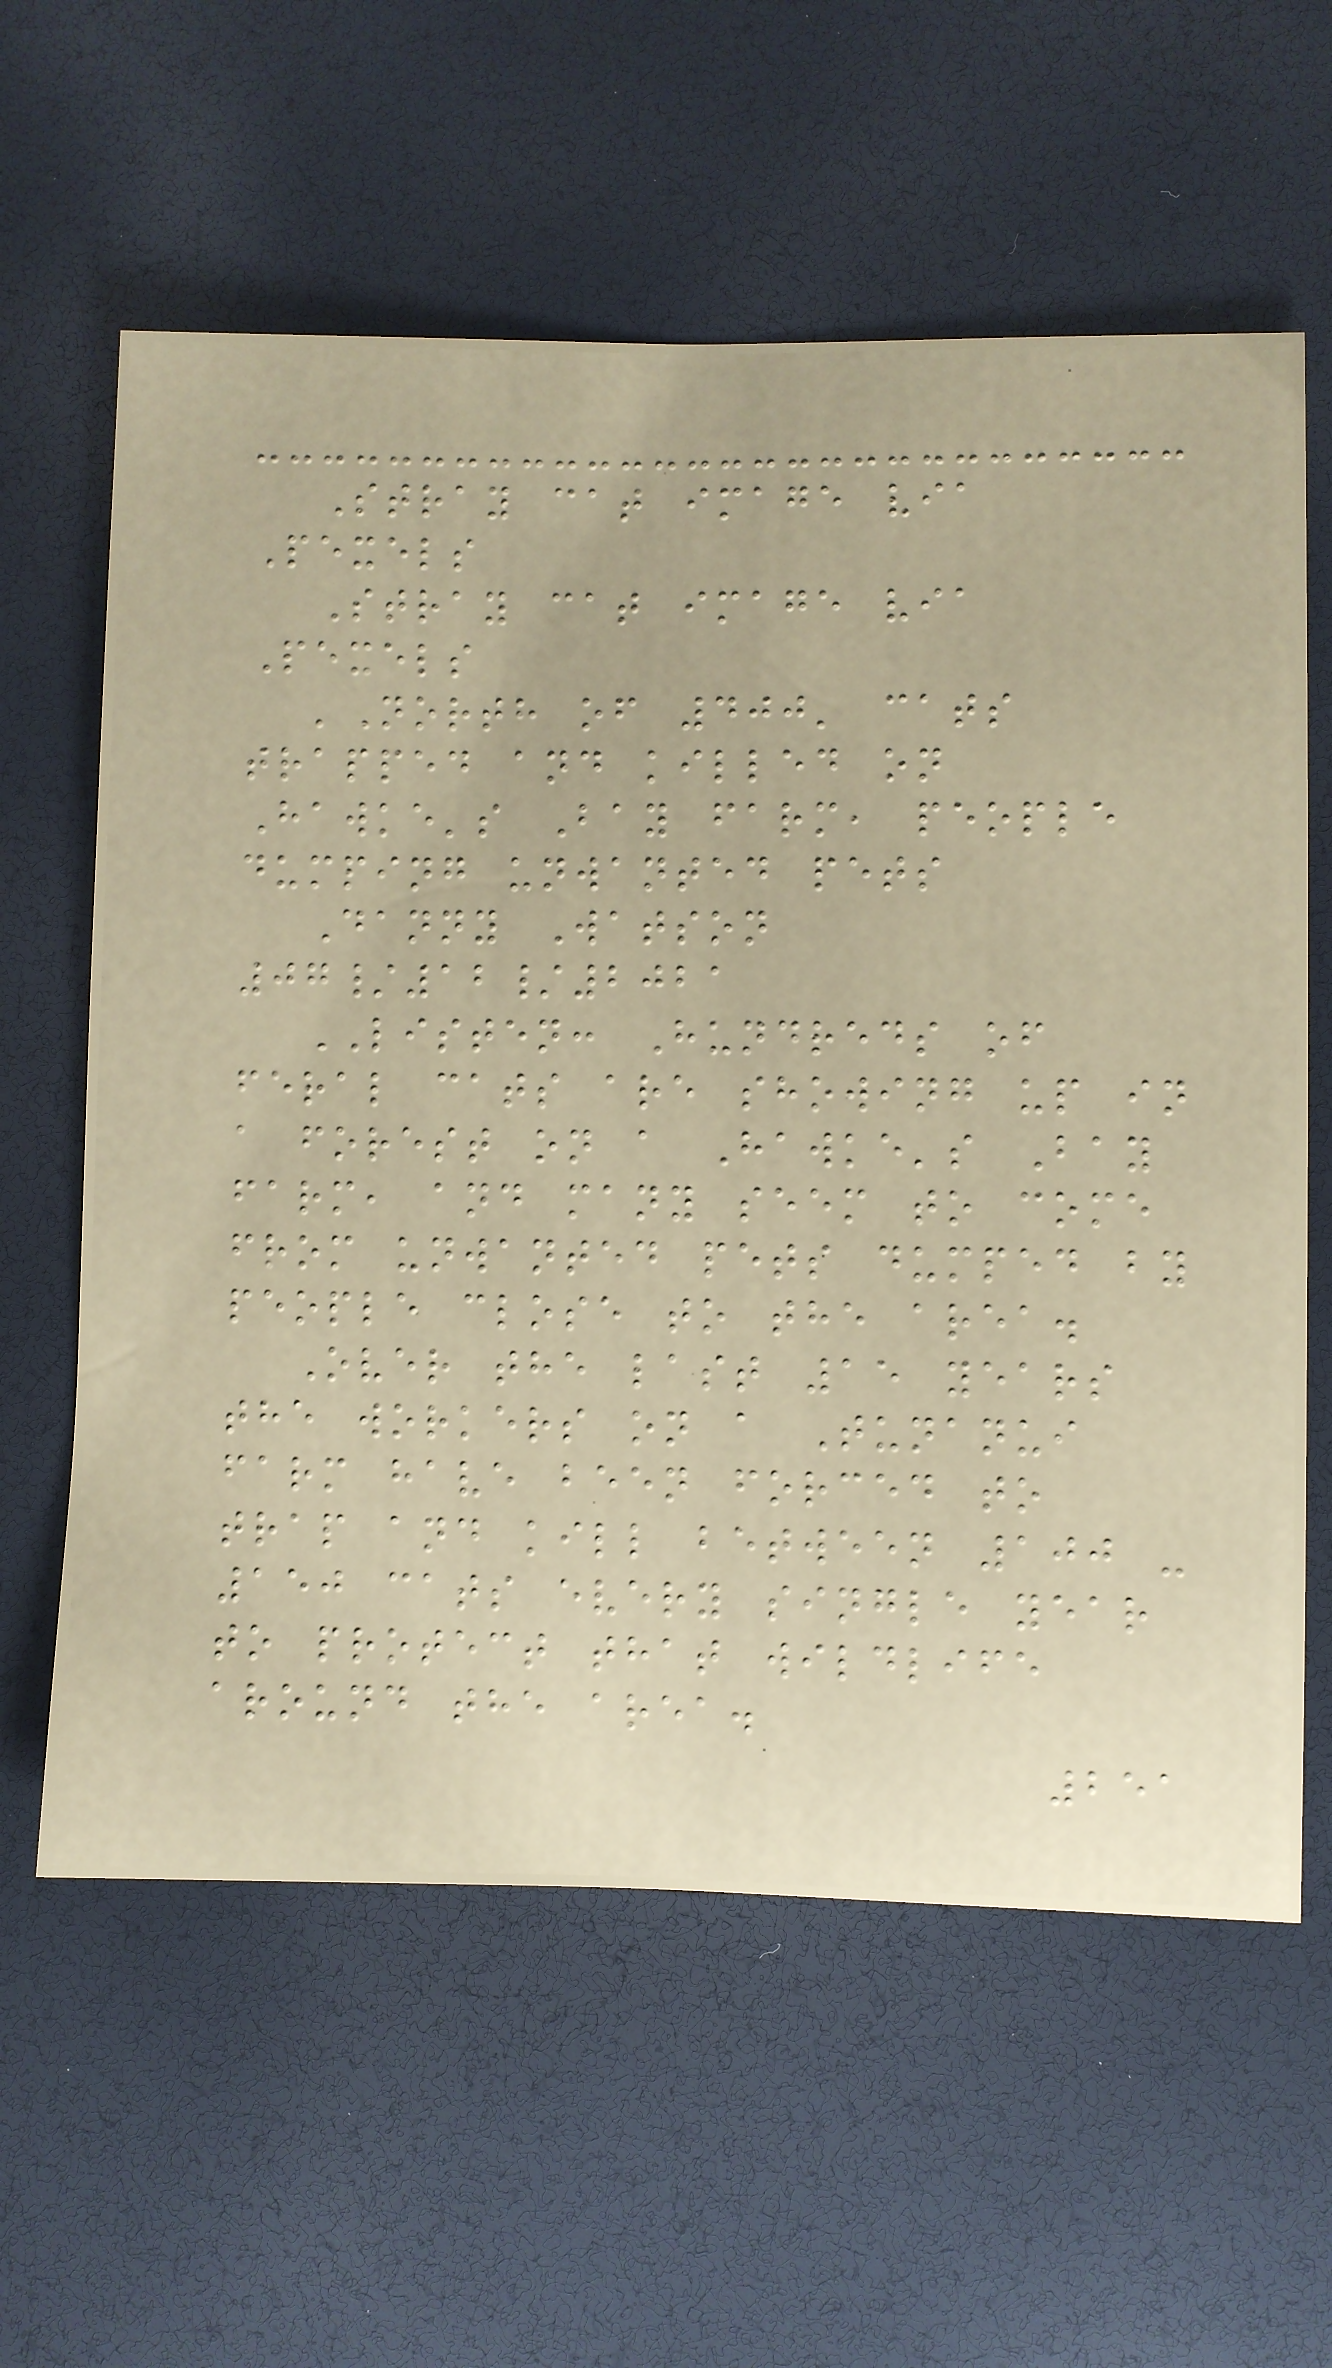Stray cat image via
Pexels
Stray cat image via
Pexels
'North of 400' cats
trapped and killed on
Hawke's Bay farm, people
dumping unwanted pets
Danny Watson
07/12/2021
LISTEN: Hundreds of
feral cats are showing up in
a forest on a Hawke's Bay
farm, and many seem to come
from unwanted pets dumped by
people close to the area.
Over the last 15 years
the workers on a Tunanui
farm have been forced to
trap and kill between 100 -
150 cats every single year
to protect that wildlife
around the area.
251
